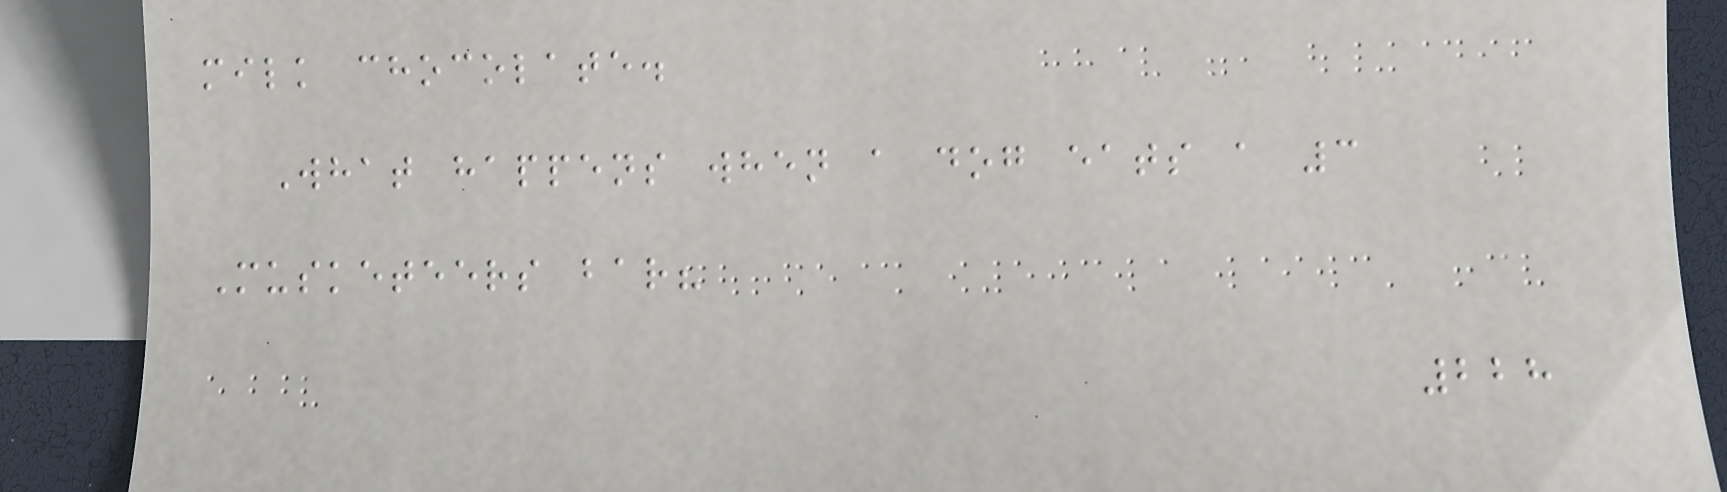milk chocolate.
What happens when a dog eats a 3
Musketeers bar?
228
